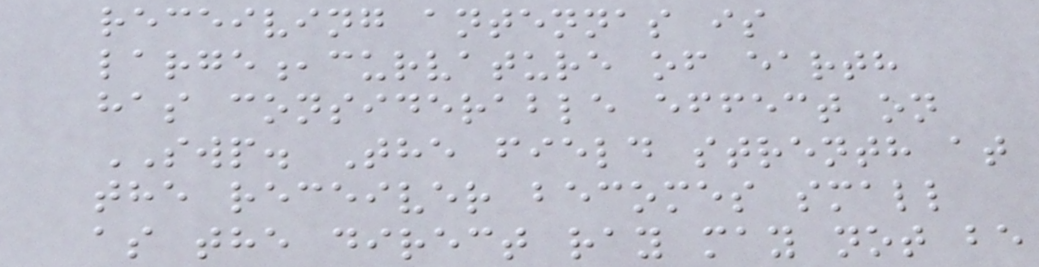receiving antennas is
large,curvature of earth
has considerable effect on
SWP. The field strenth at
the receiver becomes small
as the direct ray may not be
